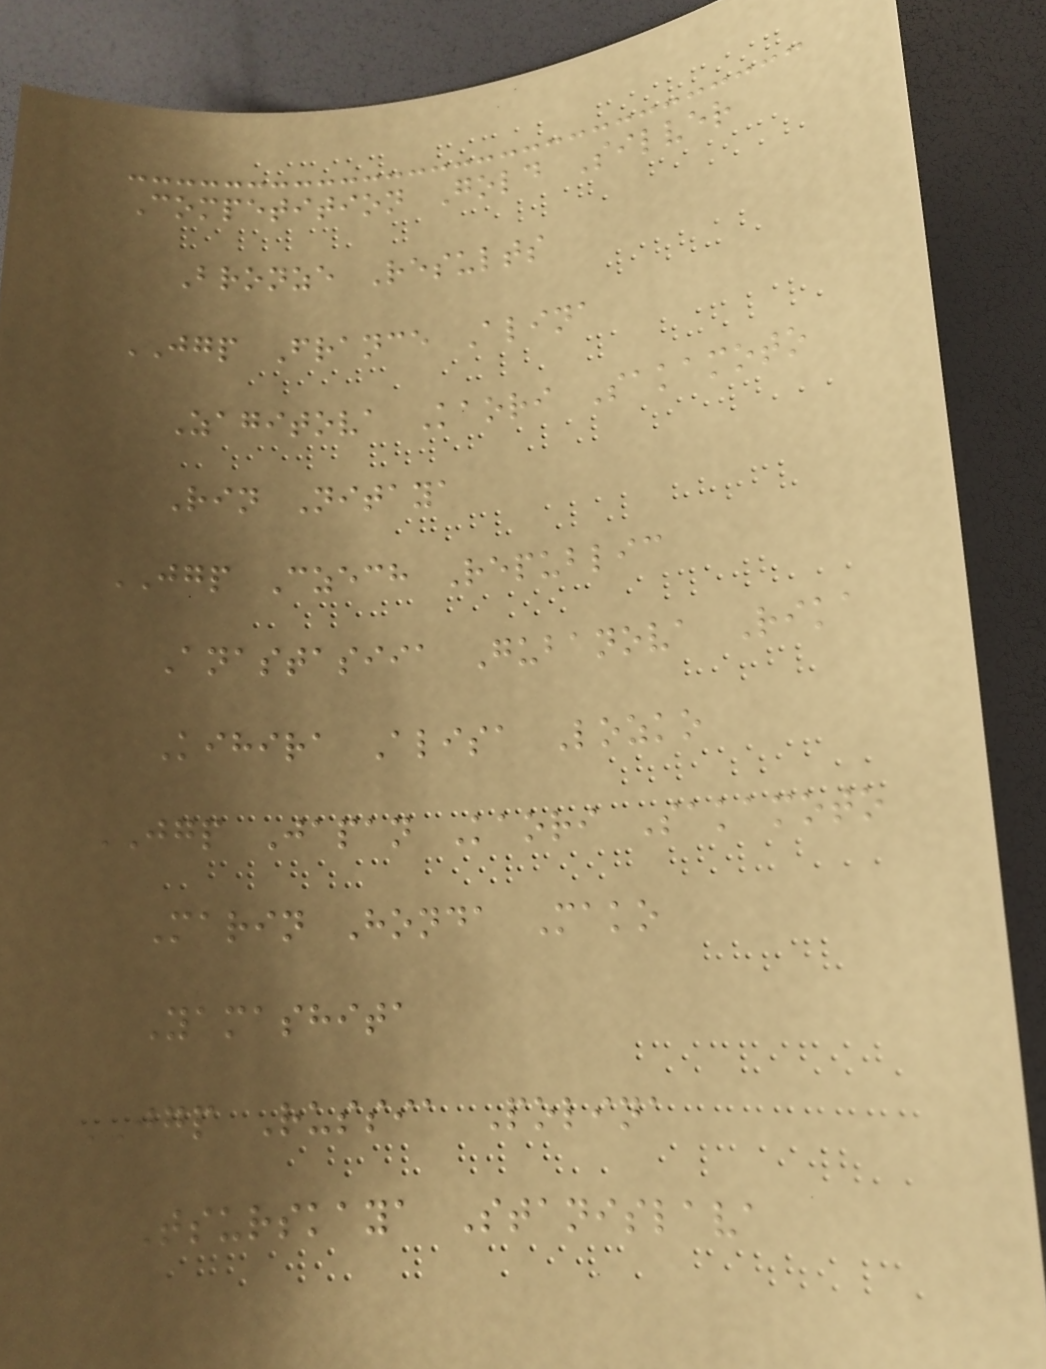Competition Gold Silver
Bronze Results
JGP France Alina
Zagitova Kaori Sakamoto
Rin Nitaya
JGP Czech Republic
Anastasiia Gubanova Rika
Kihira Alisa Lozko
JGP Japan Kaori Sakamoto
Marin Honda Mako
Yamashita
JGP Russia Polina
Tsurskaya Stanislava
